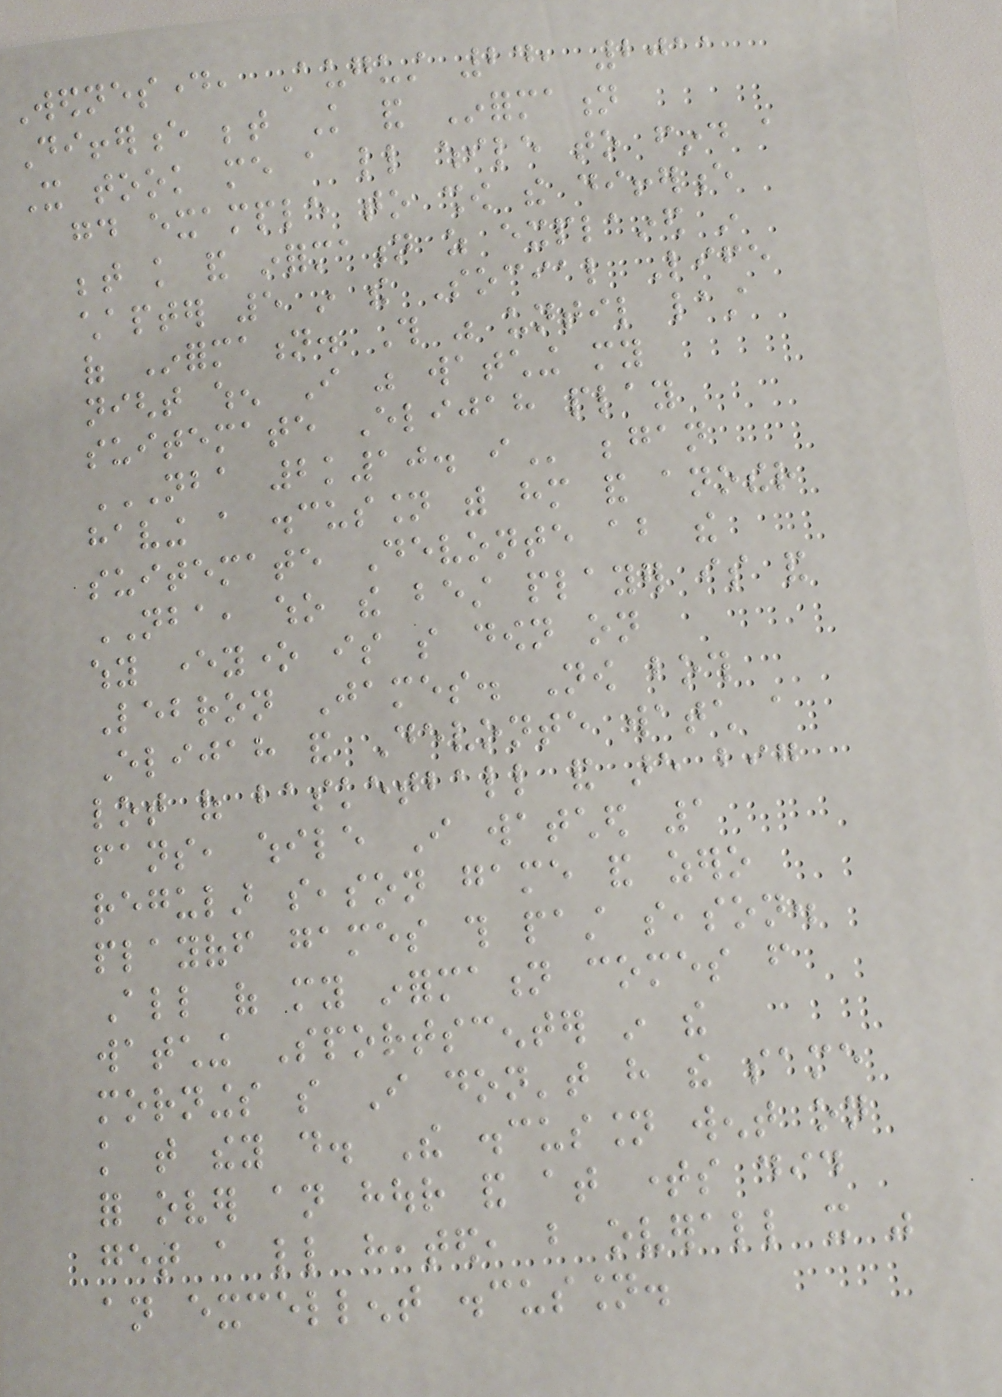Wednesday, August 24, 2011
Difference between Knowledge and Information
It took me a little while to find a
good example to show the difference
between knowledge and information as explained in
chapter 5 in the Social Life
of Information. This was until last
night when I was watching my
suitemate Elijah play
NBA 2K10. I began
having a discussion with him and another
suitemate Devonte about the
NBA, who the best player is and
why everyone is so down on
Lebron James. Now both
Elijah and Devonte watch a
lot of basketball and are big
fans, while I watched 1
regular season game and zero
playoff games this past season.
All of my information comes from
watching Sportscenter in the
mornings so I don't have the same
knowledge that they do. The discussion went on
for over an hour and at times did
get a little heated, but overall it was
an excellent discussion.
